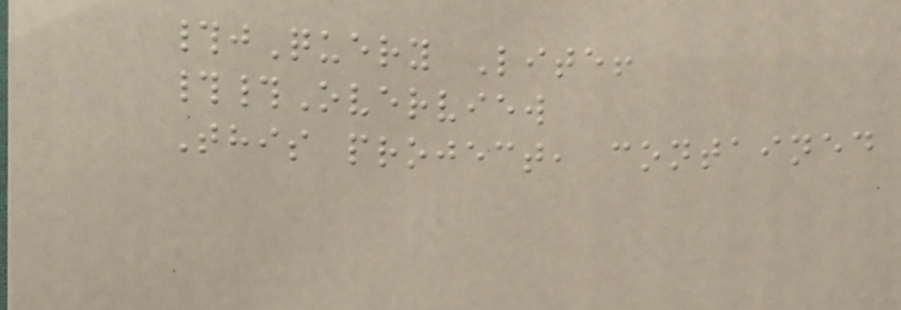#jQuery Lite!
##Overview
This project, contained
